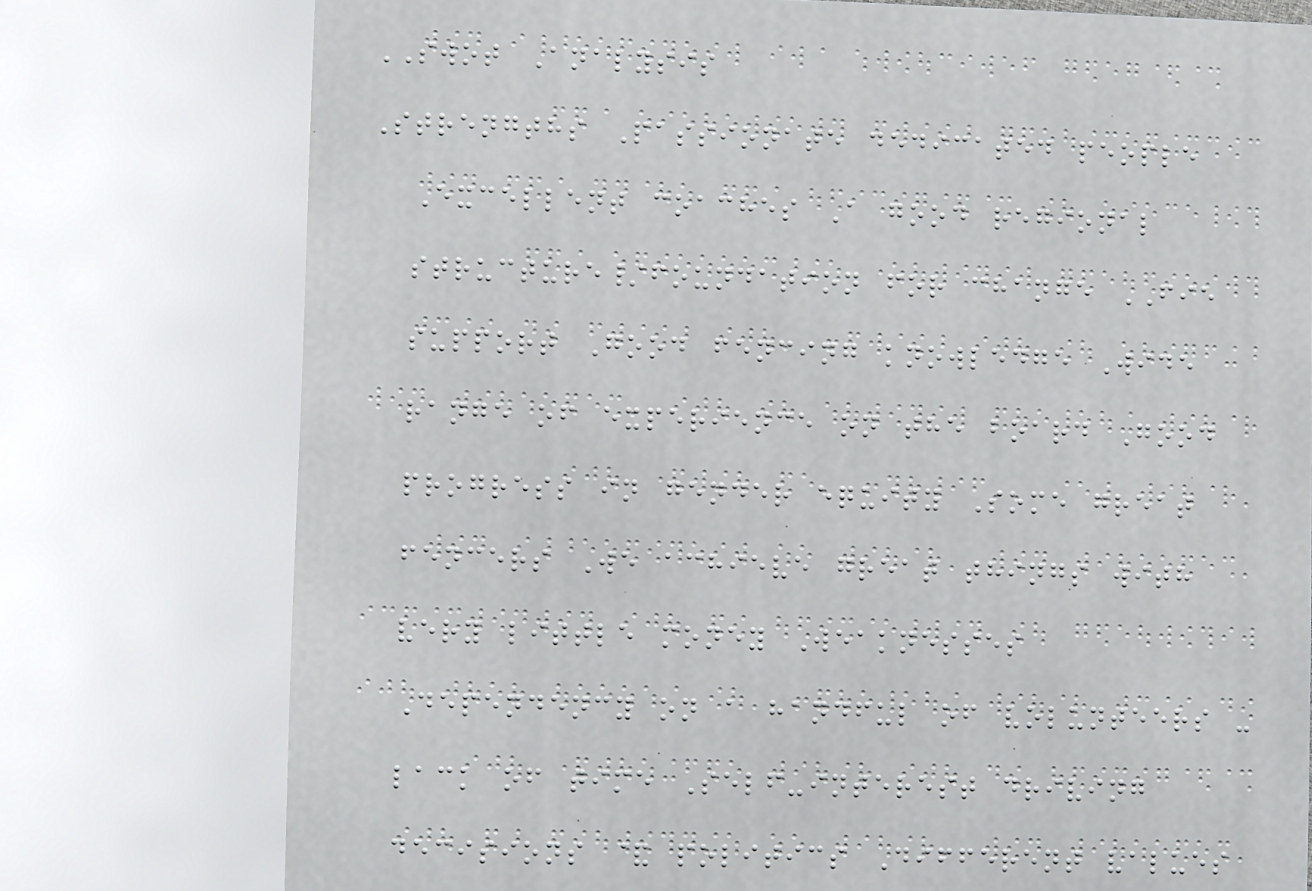SWOT Analysis
Strengths Passionate dedicated people
Excellent coaches A good regional
structure/foundation for change FIE
support Good fencing knowledge Wide
range of experience on the board Good
progress in gender equity Some great
fencers We achieve great things with
very little money Weaknesses
Dependency on a handful of volunteers -
lack of time Self-interest driving
decisions & politics Different values
